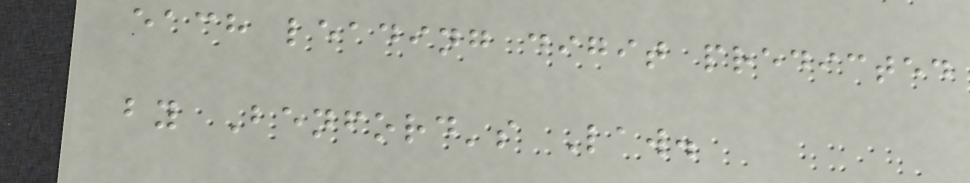each leading digit predicted
by Benford's Law.
